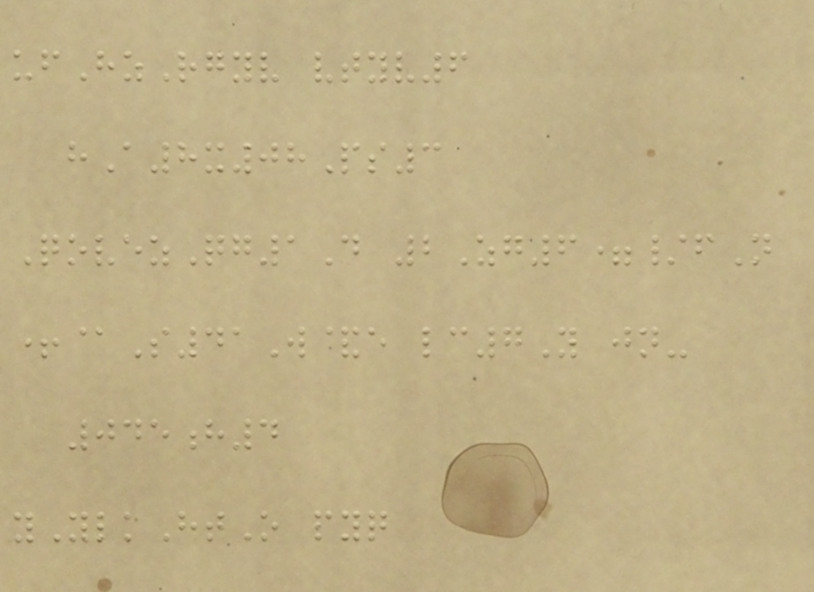ufHzRgyv vtyv6
hA8x08Ps3
QovezQg1D 2Zg6=/fN
+@S41W&e lc7Y jn-
045h4
yYlkHtO pyq
